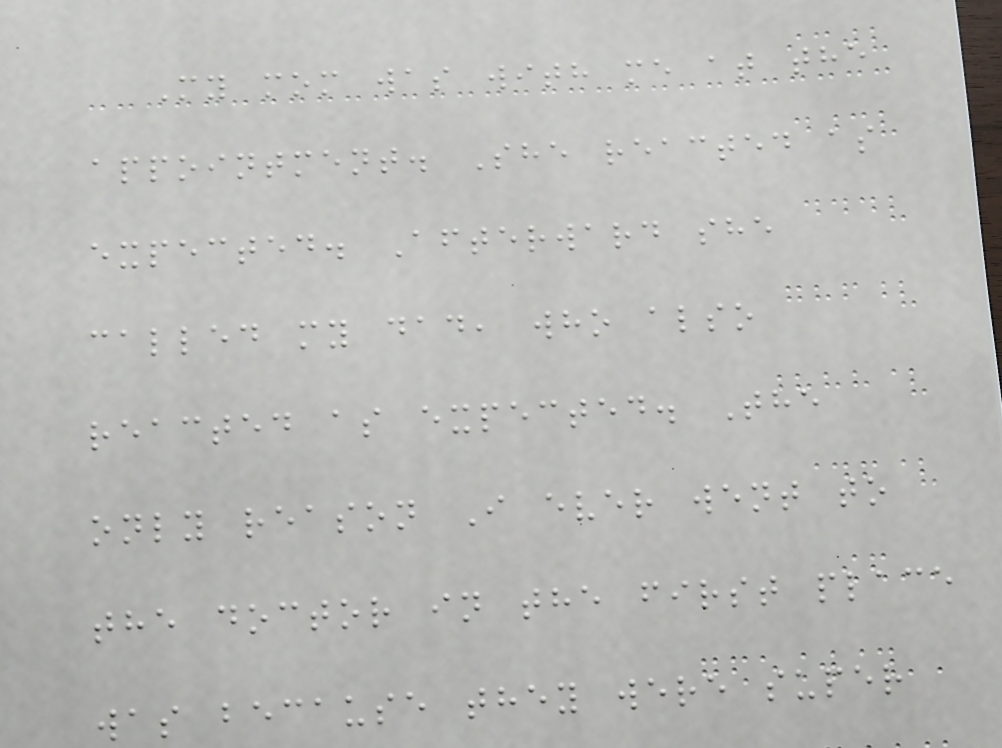My mom was with me at the
appointment. She reacted as
expected. Afterward she
called my dad, who also
reacted as expected. The
only reason I ever went to
the doctor in the first place
was because they were super
